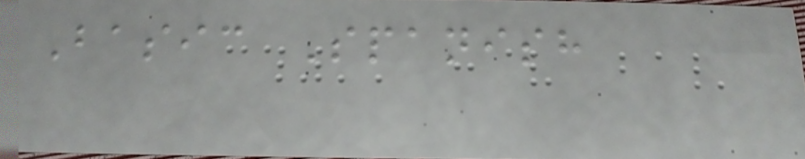Basic Spanish
